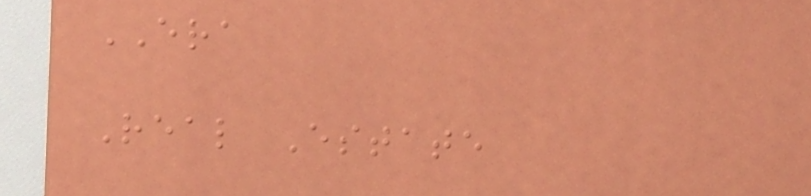ERA
Real Estate
